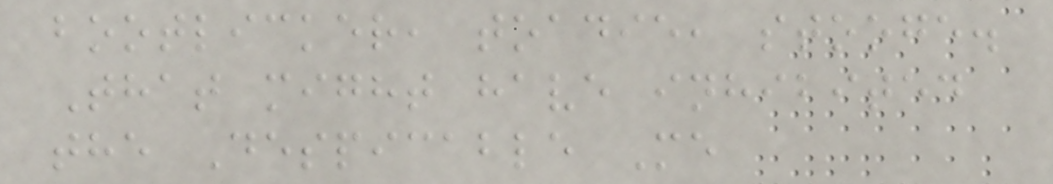bootlicker, toadie, stooge.
That might have inhibited
the Despicable Me
